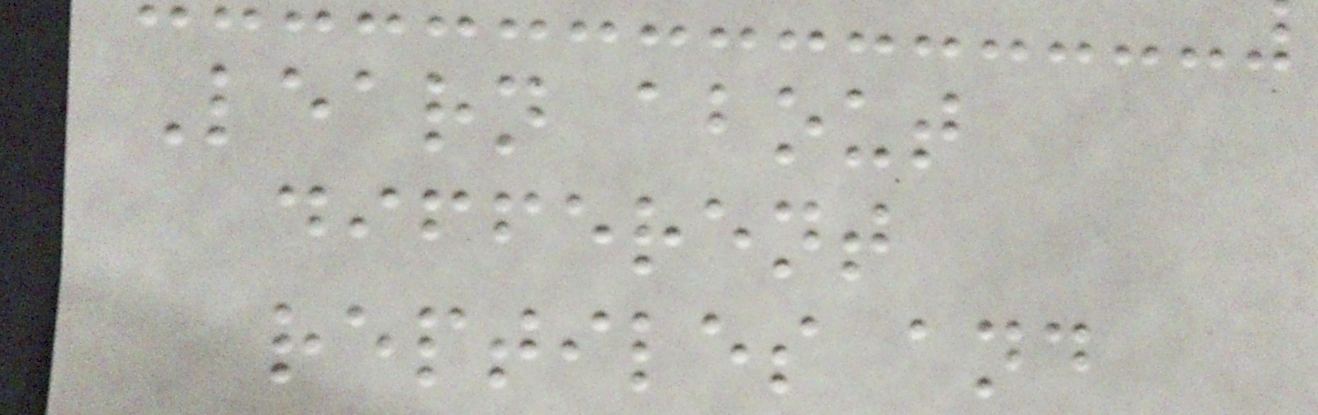Learn about
different
reptiles and
